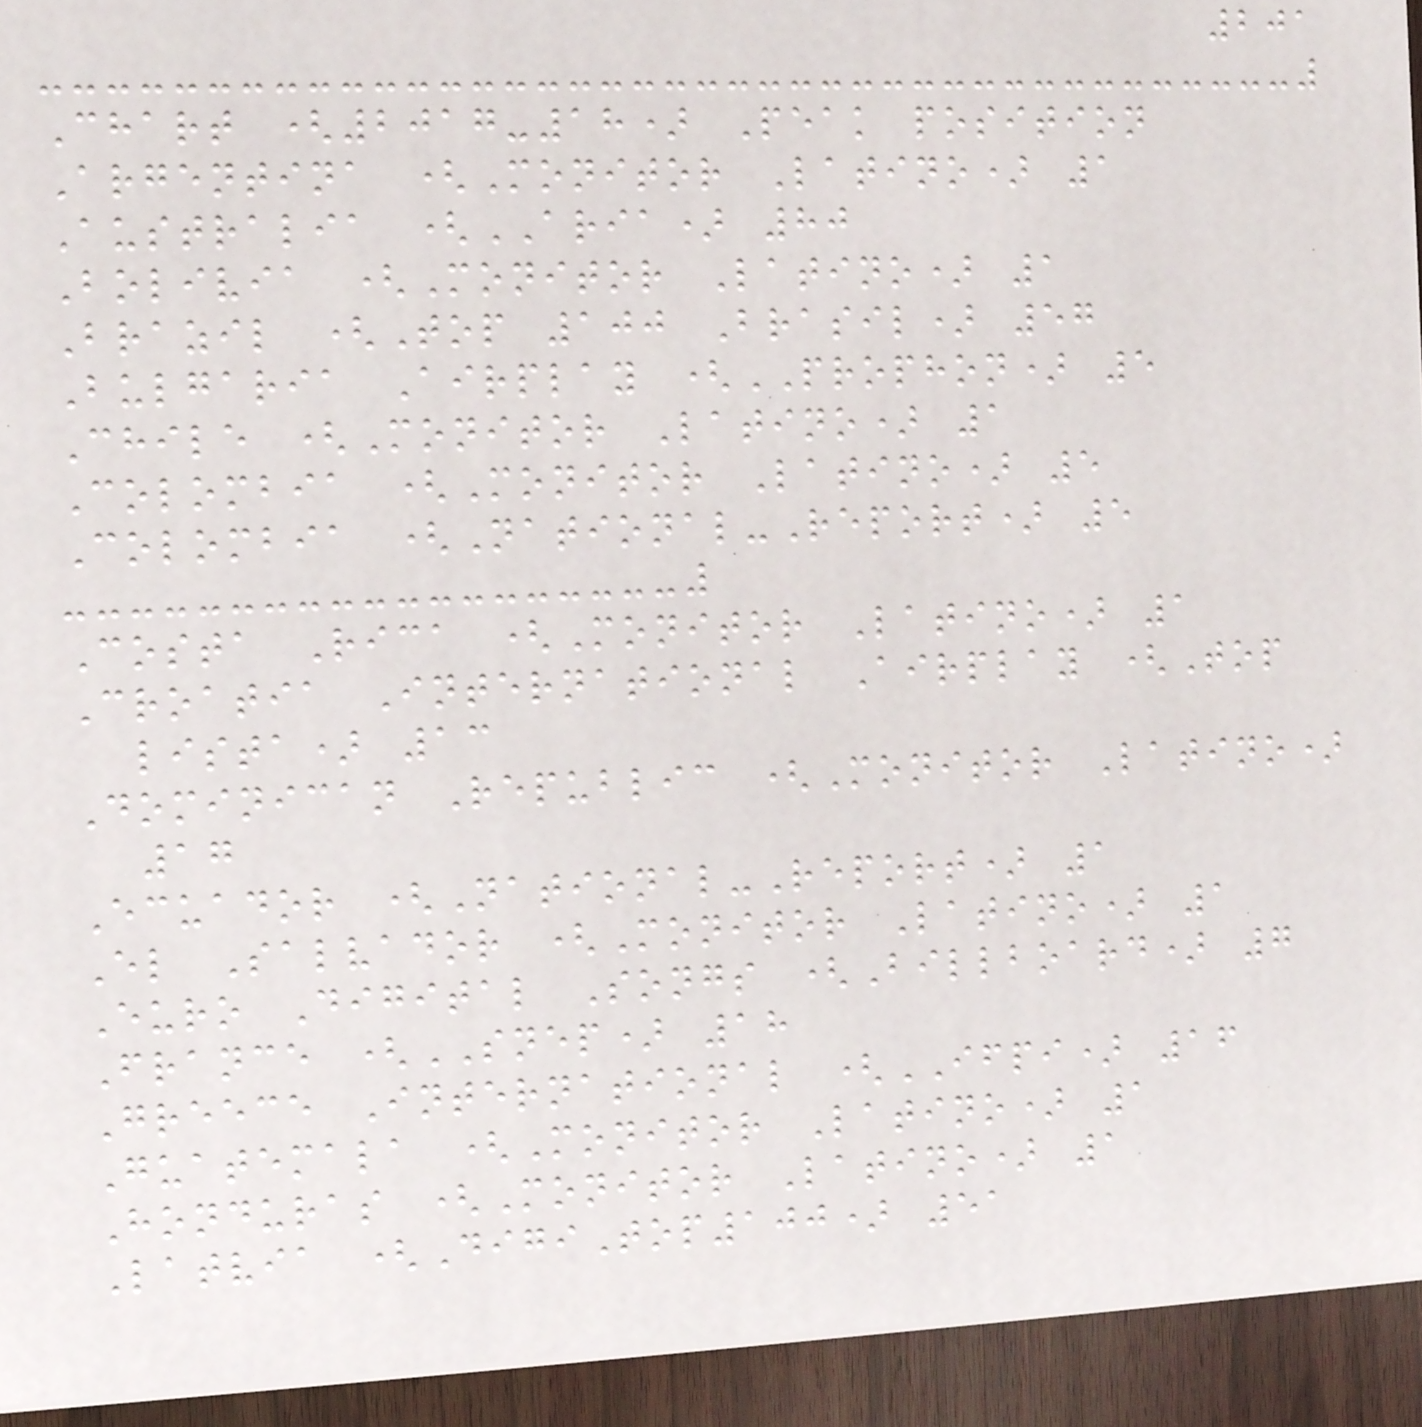201
Chart (2017-18) Peak position
Argentina (Monitor Latino) 1
Australia (ARIA) 80
Bolivia (Monitor Latino) 1
Brazil (Top 100 Brasil) 57
Bulgaria Airplay (PROPHON) 5
Chile (Monitor Latino) 1
Colombia (Monitor Latino) 5
Colombia (National-Report) 5
Costa Rica (Monitor Latino) 1
Croatia International Airplay (Top
lista) 13
Dominican Republic (Monitor Latino)
17
Ecuador (National-Report) 1
El Salvador (Monitor Latino) 1
Euro Digital Songs (Billboard) 7
France (SNEP) 18
Greece International (IFPI) 16
Guatemala (Monitor Latino) 1
Honduras (Monitor Latino) 1
Latvia (DigiTop100) 51
